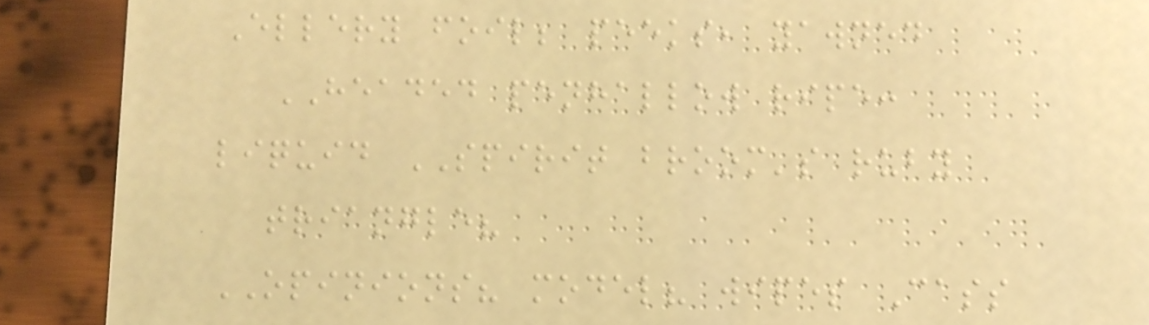Ellery foil; peeks, yawned
HEADED penhallow ripe:
liquid SPIRIT broom's ruby
triangle?
OPINIONS? model? wipes Cass
